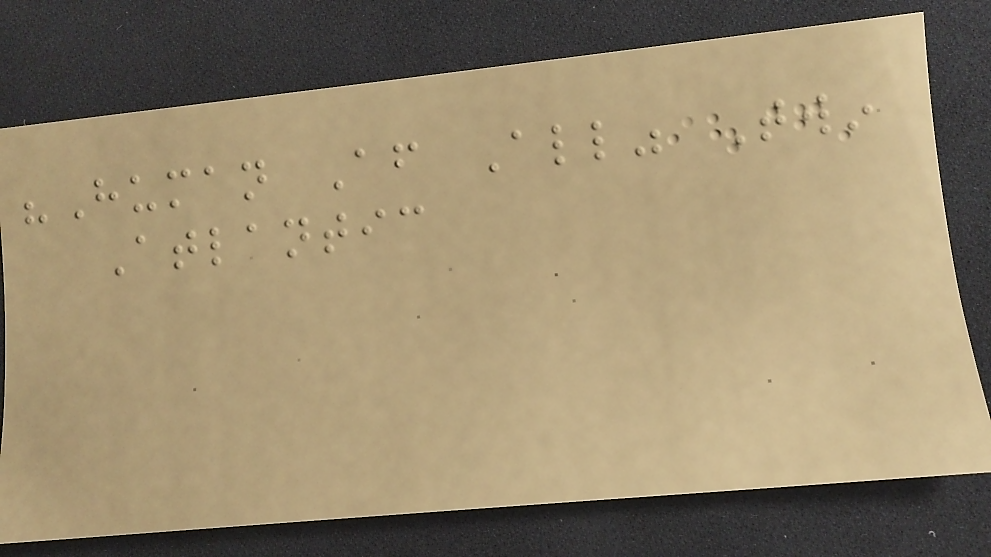"Human After All" Twin
Atlantic
